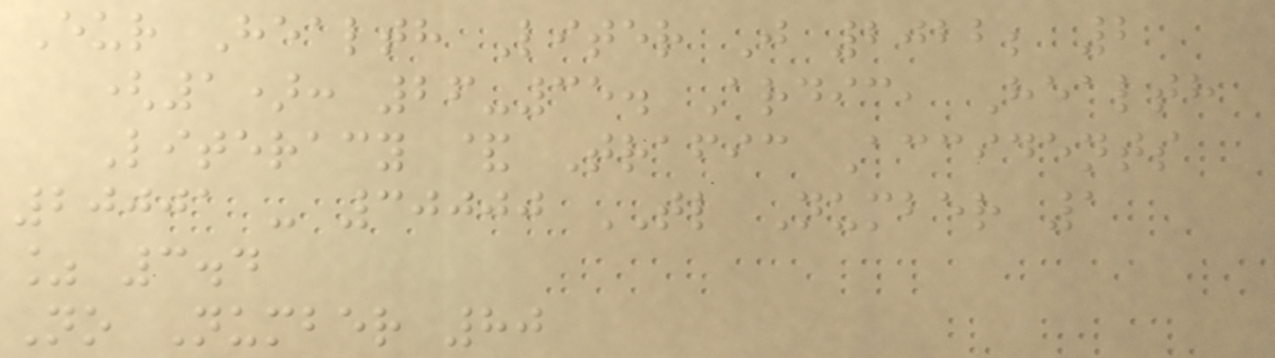Eur Health Liter J 2022; 2
(1): 26-35. Ardic, Health
Literacy & Trafic Accidents
20001 - 30000 TL Number 1
% 3.4
No Number 80
